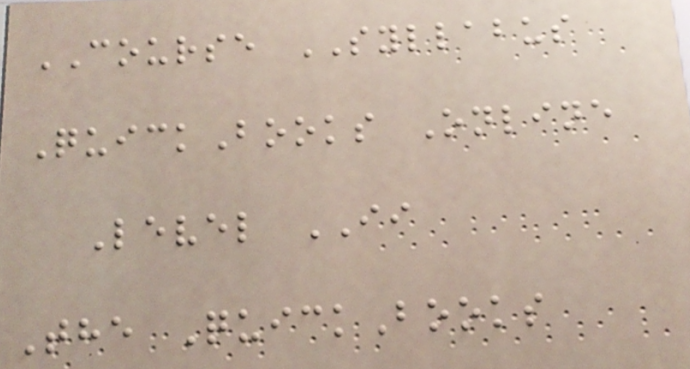COURSE SYLLABUS
QuickBooks Online
Level II
The QuickBooks
